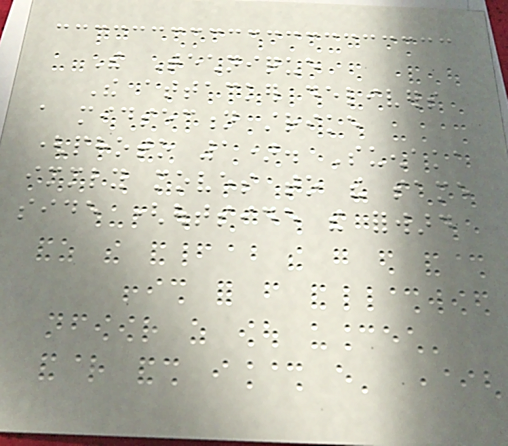The Technique
The attacker delivers
a midsection strike
(photo 1). Suenaka
immediately moves to the same
side (outside the forward
